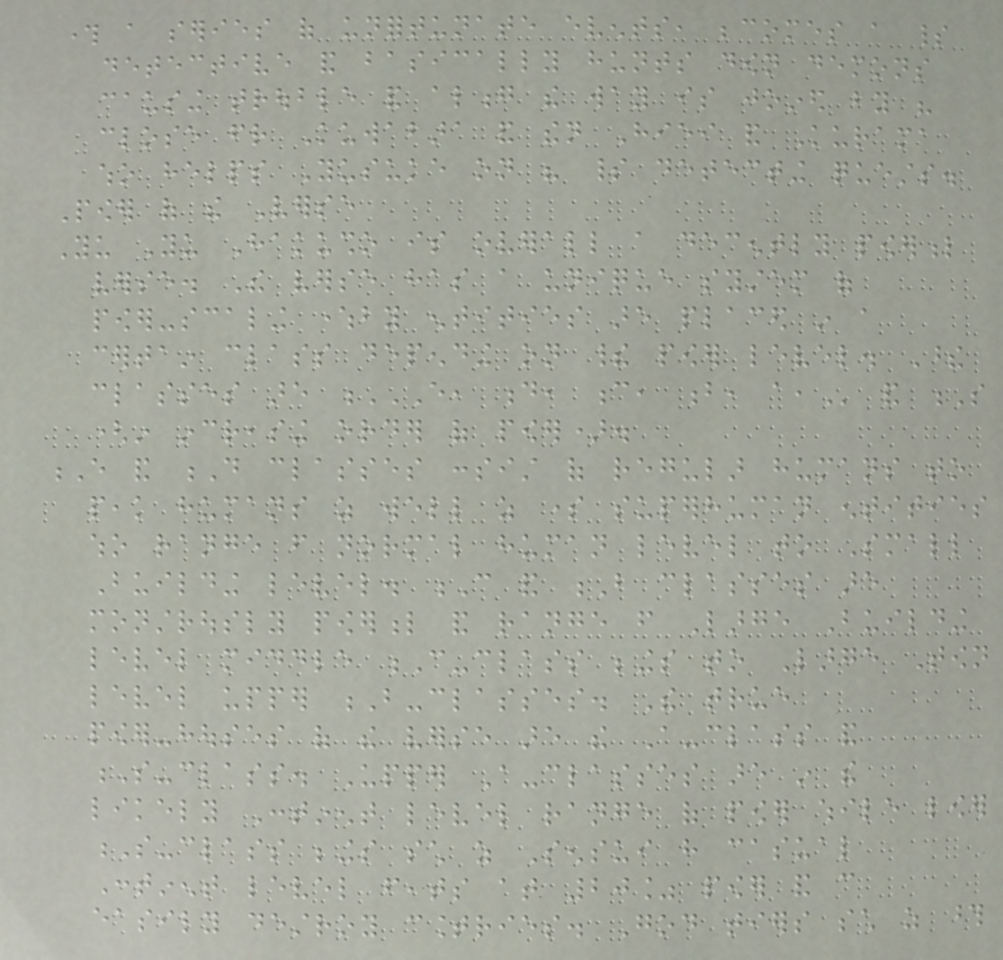through a series of unfortunate events, becomes a spirit
detective and basically hunts down demons
causing trouble and along the way is joined by his
close friend Kuwabara and then Hiei and Kurama
who helps Yusuke on his spirit detecting quests.
Power of the Verse
Yu Yu Hakusho is overall a decently powerful
verse. The verse has a unique system of
power-scaling whereby entities are placed in a
certain class depending on their power level. These
classes are E, D, C, B, A, and S
(in increasing order of power).
E and D classes consist of regular humans to
peak humans as well as some superhuman entities
who range from normal human level to Small
Building level. C and B classes are
monstrously powerful and range from Large Building
level middle C-class beings to Large Town
level upper B-classes. The true
power-houses of the verse are the A-class and
S-class. Upper A-classes are in the
likely Continent level range of power while lower
S-class beings such as Sensui have casual
Continent level feats at 20% power and can
easily destroy countries. God tiers such as those
